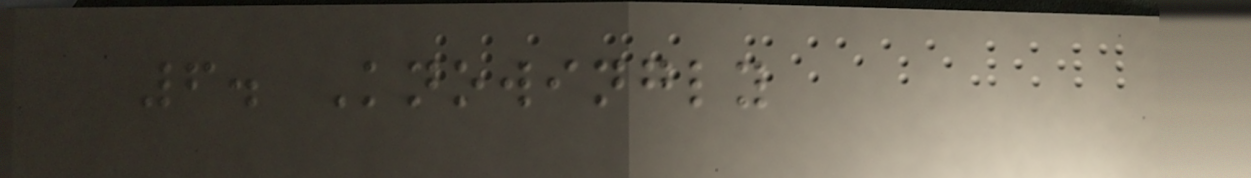6. Knowingly
